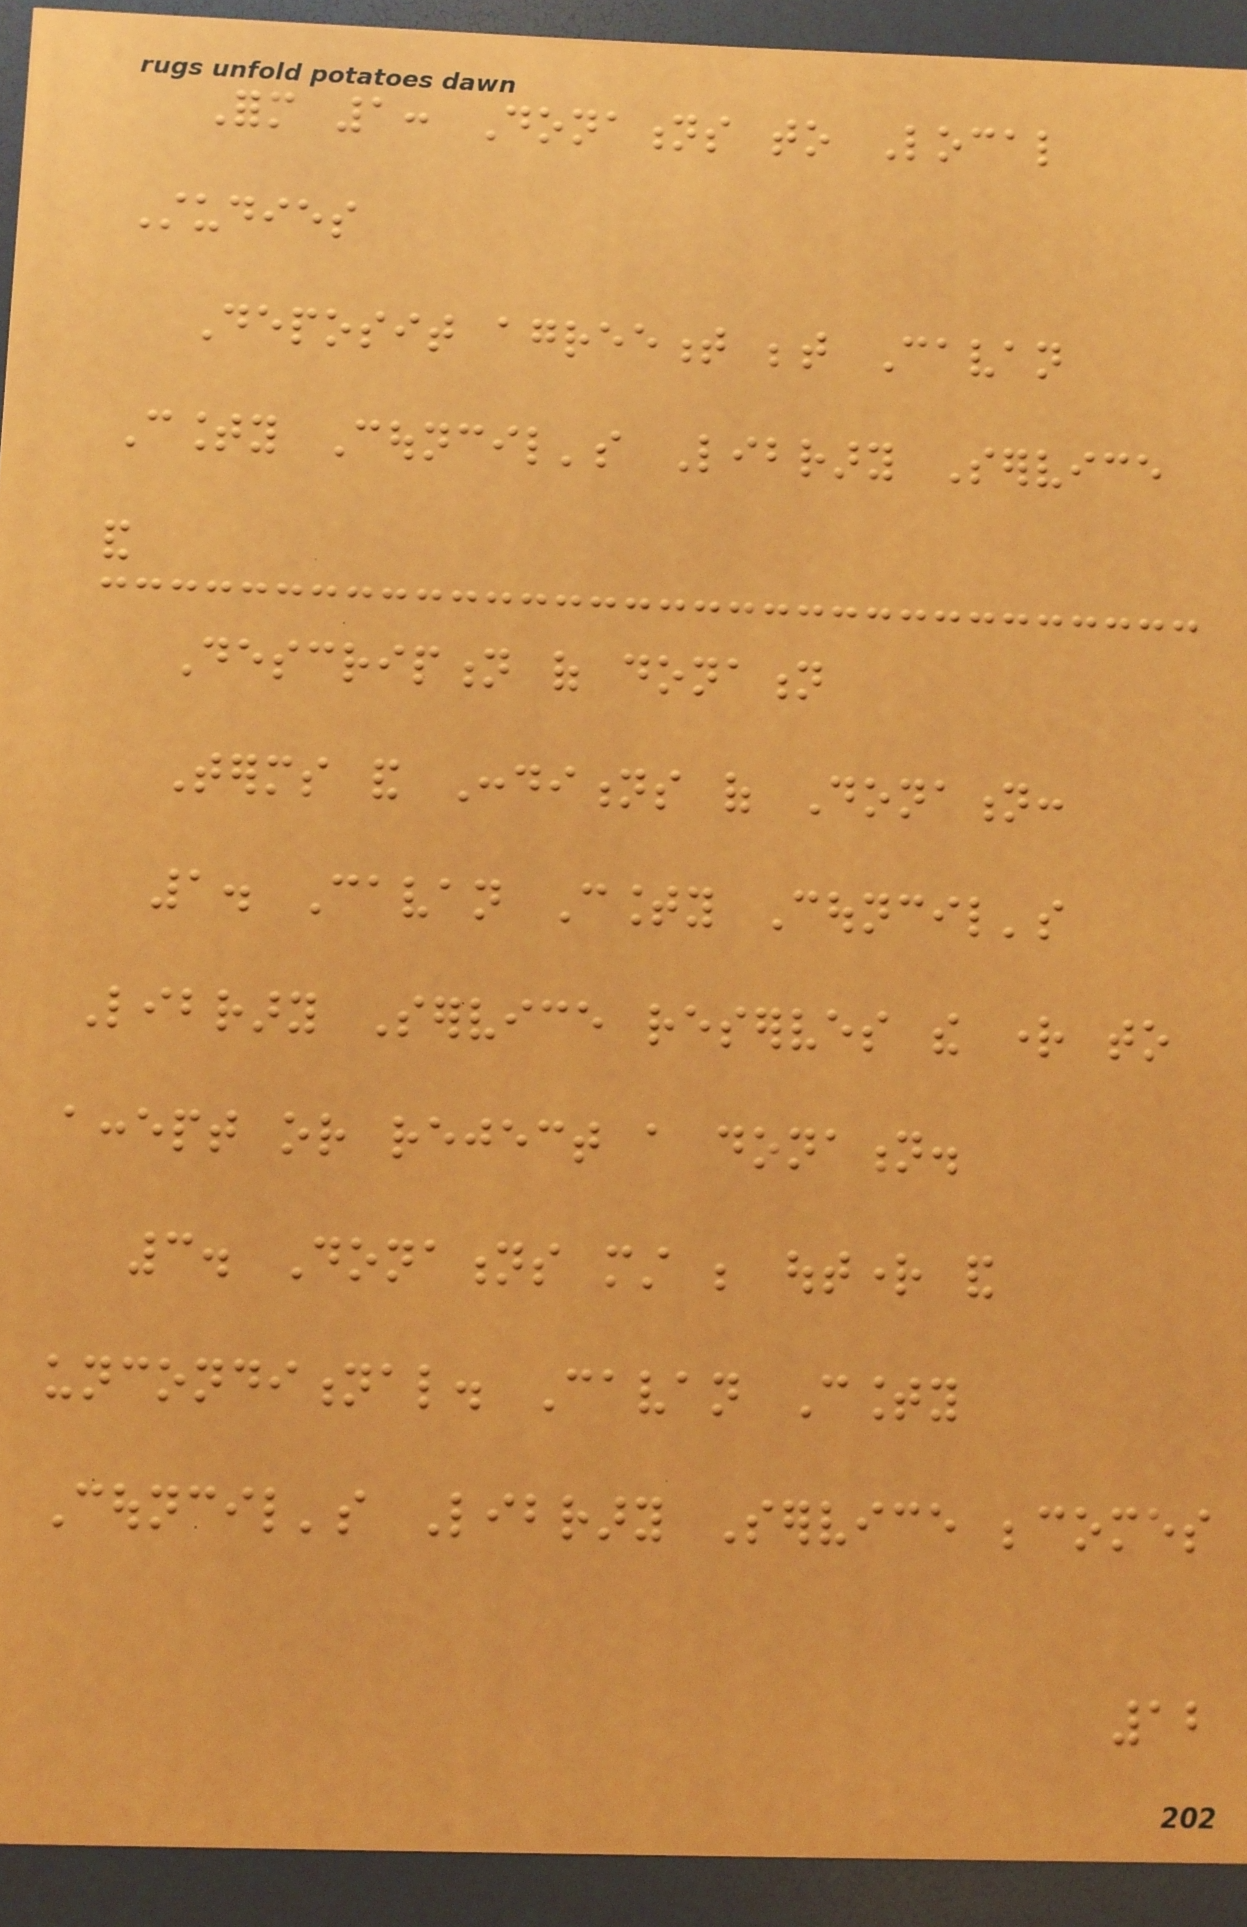Form 1: Donations to Local
Studies
Deposit agreement between Cavan
County Council's Library Service
and
Description of donation
Terms and Conditions of Donation:
1. Cavan County Council's
Library Service reserves the right to
accept or reject a donation.
3. Donations must be outright and
unconditional. Cavan County
Council's Library Service becomes
12
